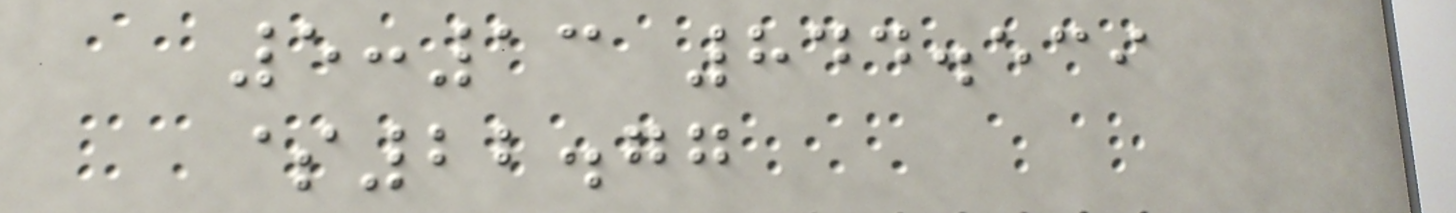5:13 844.539
$22.77
